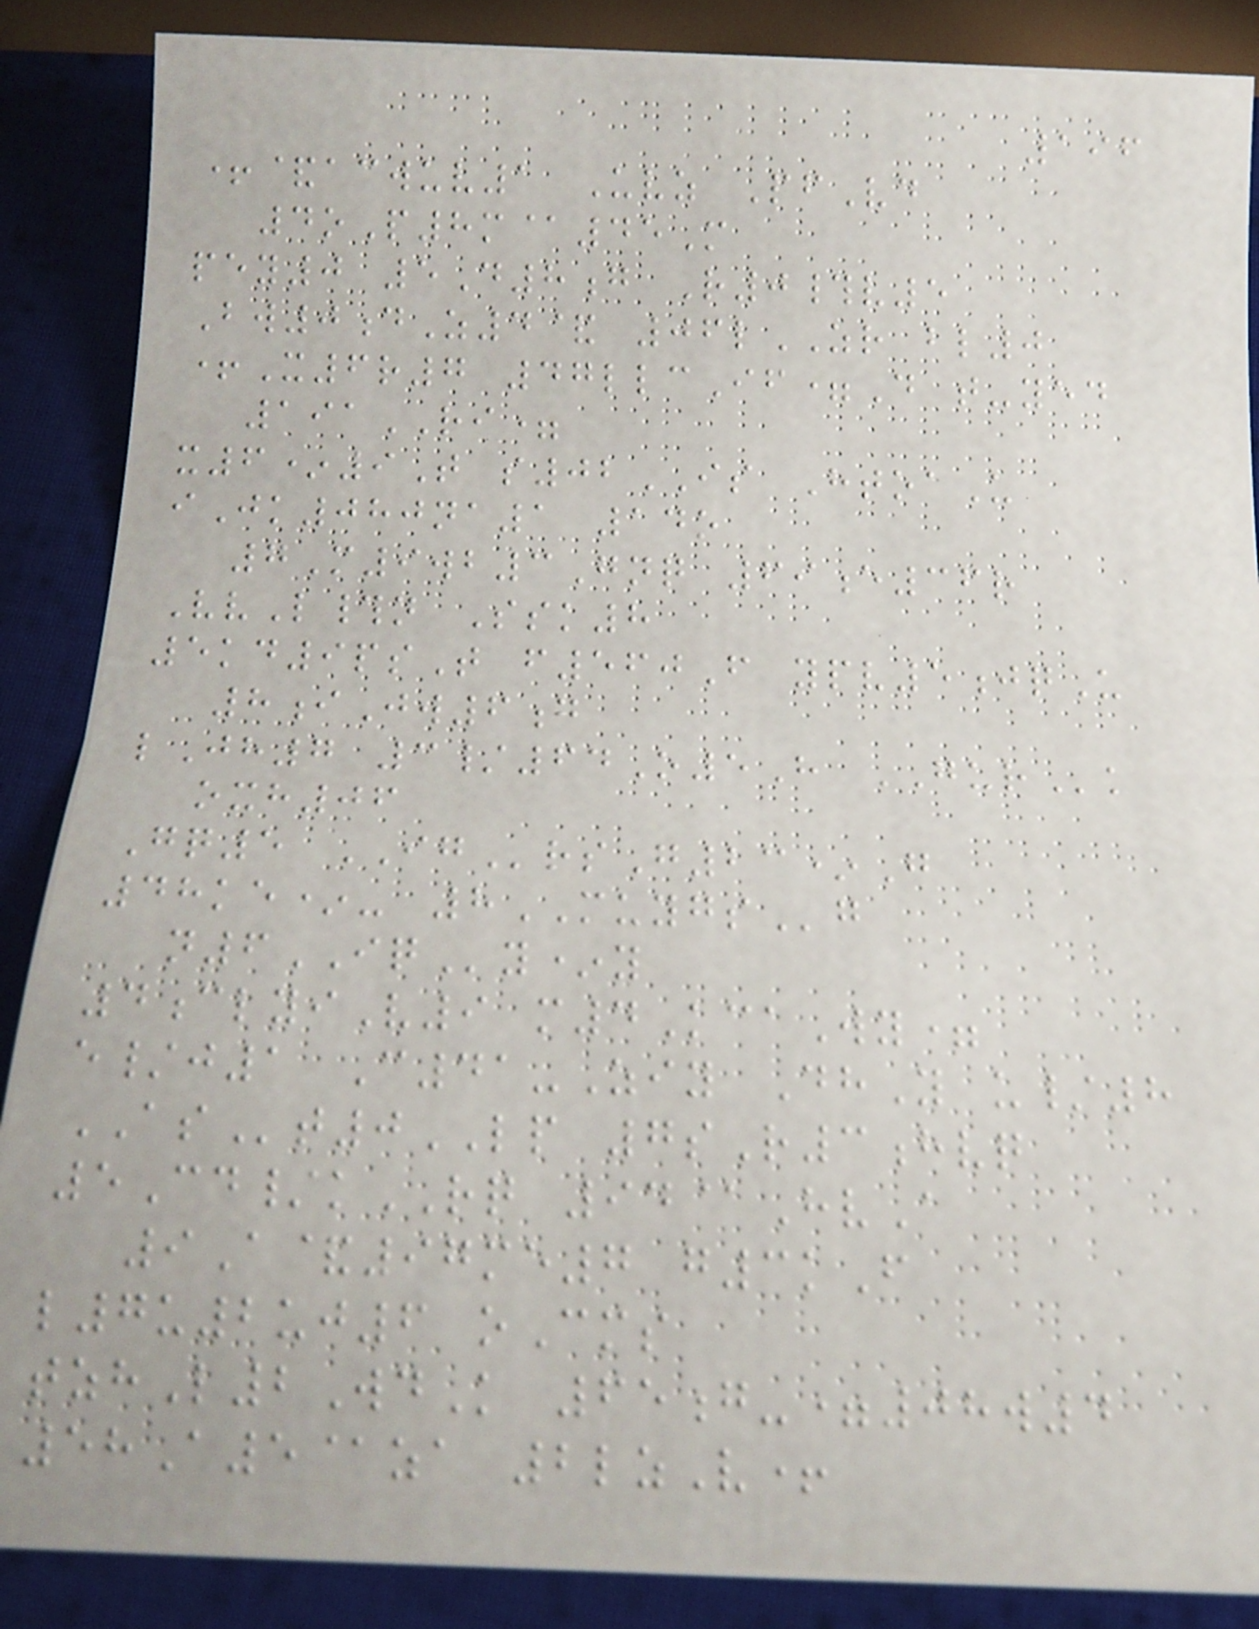196
+&acwuv1 Uvz PfVd
4oP8m@45M
pey0 5D8g R0#v5
Bw0dZ4& 06lZR bl0
+X6r7 47llcIf=D t-yed
191RI=
x6*9T s02IS HtoaU
iJk080na1 14o
7M9wb3Gnq 69e36r
VvL#n Ssk8
5kd9psT f560F ypv5jqU
8iJw6g
lJh7 3/64O5H GURk
oxh06
Gq5 IGrsG23*G
48ke*- 8MUYGSg
n6IQy*y
4clyiV9 m4KcaWy=
e/j1 C41-Ziy DhY u/8
ASt0LP 7sR3hvq
5Cd/kRQ 94@HvA
9A&97me7 g3kF
l7u2uj6 oCms
tzhL2WdK 65g-=08w4
58A5@za 2lzV+
